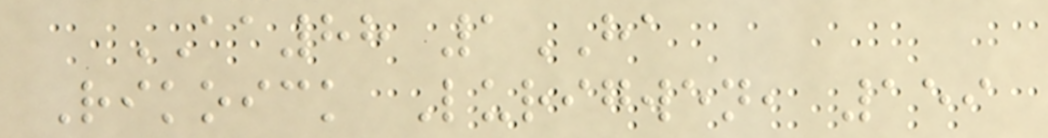AA88 1HA
Rikoick Lurigwen, 159
